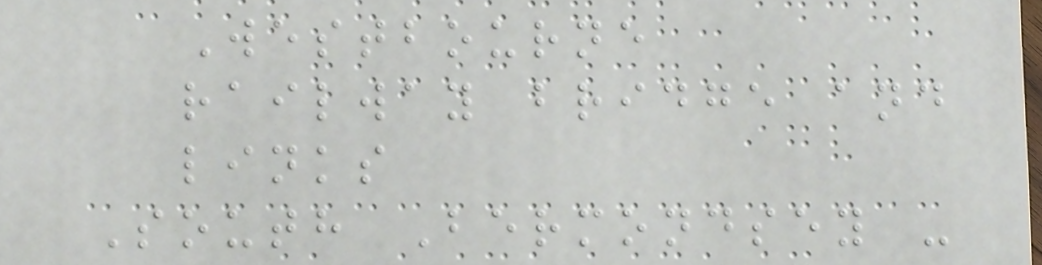Westbourne
railway bridge and
links
South Bermondsey -
